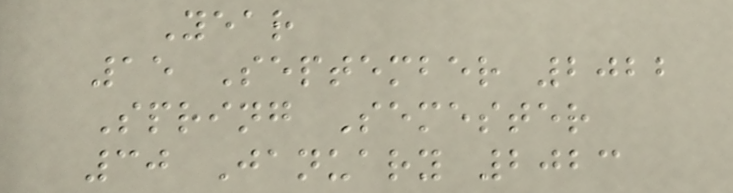Year
15 September 2022
Spring Semester
30 January 2023
